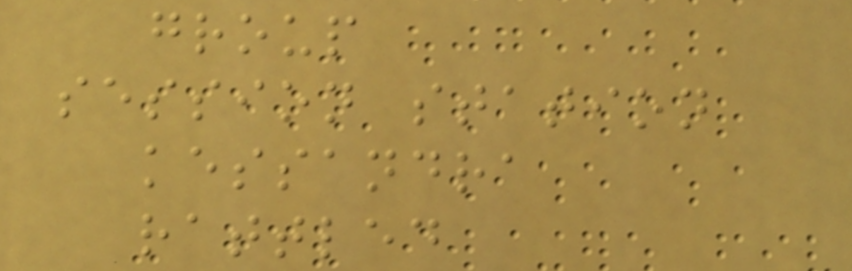group
session station
kessandra
rattled
